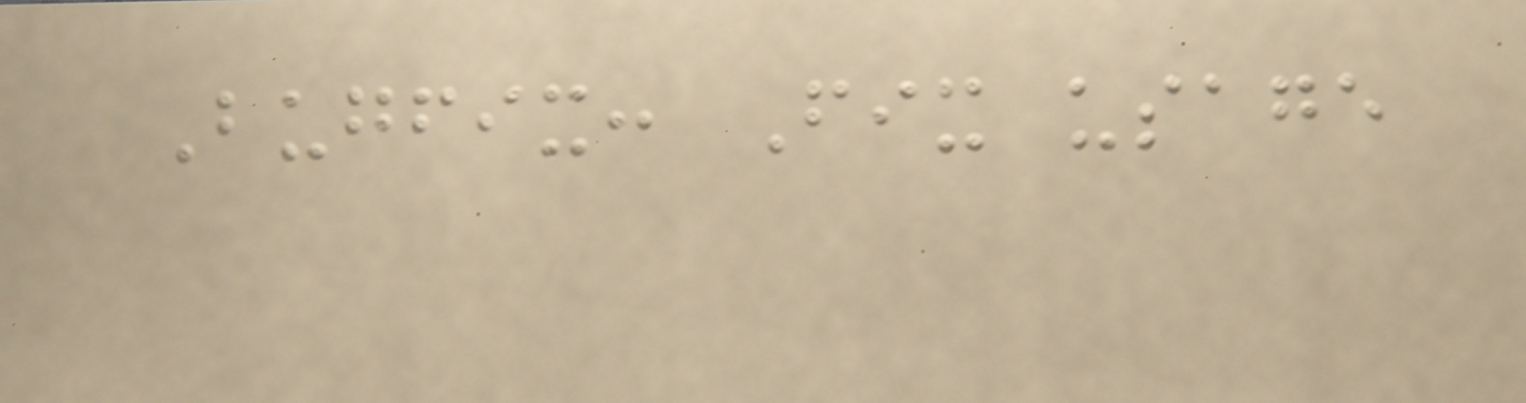Bugfix: Fix usage
